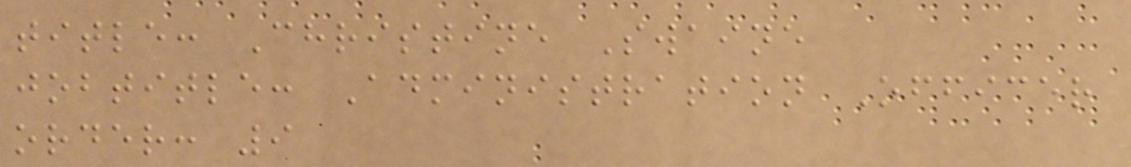title: Christine Swaine
jobtitle: Administration Officer
order: 9
